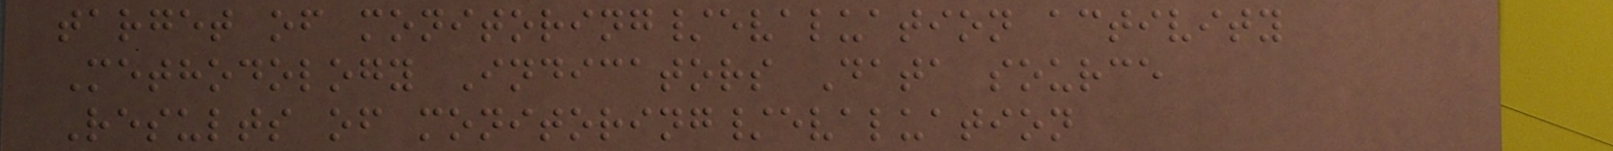target of monitoring/evaluation activity
Methodology Indicators Data source
Results of monitoring/evaluation
